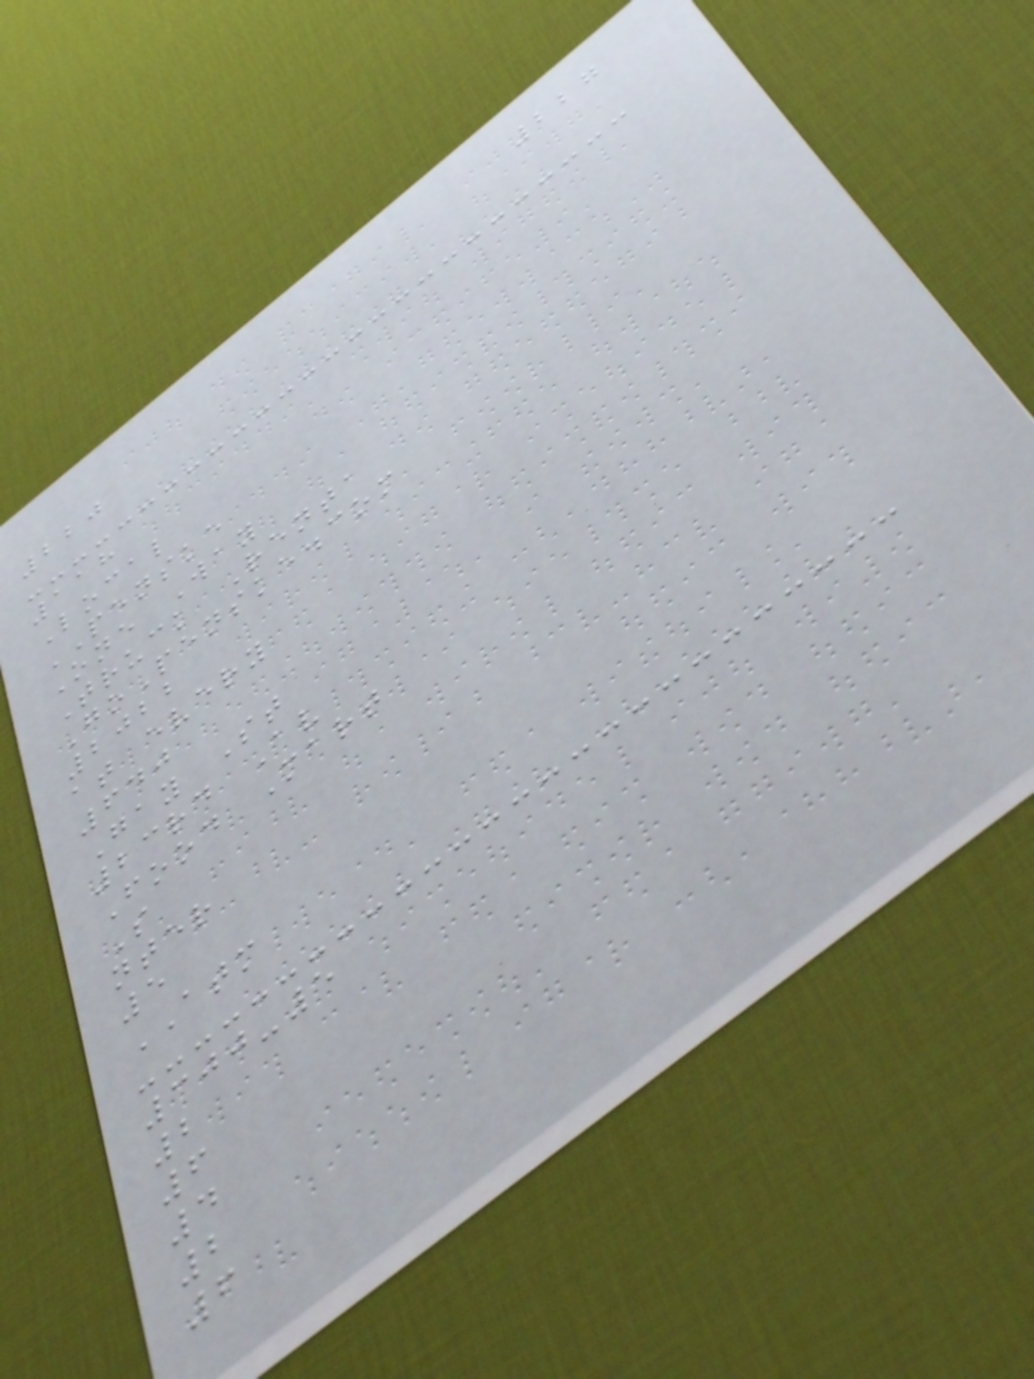227
220
118
Local
PENSKE
One Way
Truck Renta
GoPenske.com
2022
at every
640
Gay St
23rd Av
Food Mart
S
nter
5
ATM
300-5
2
6
4
2
6
